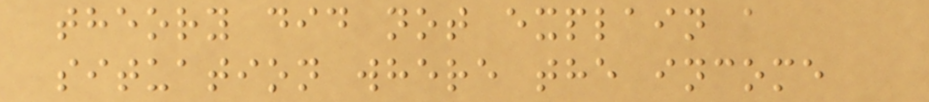theory did not explain a
situation where the income
